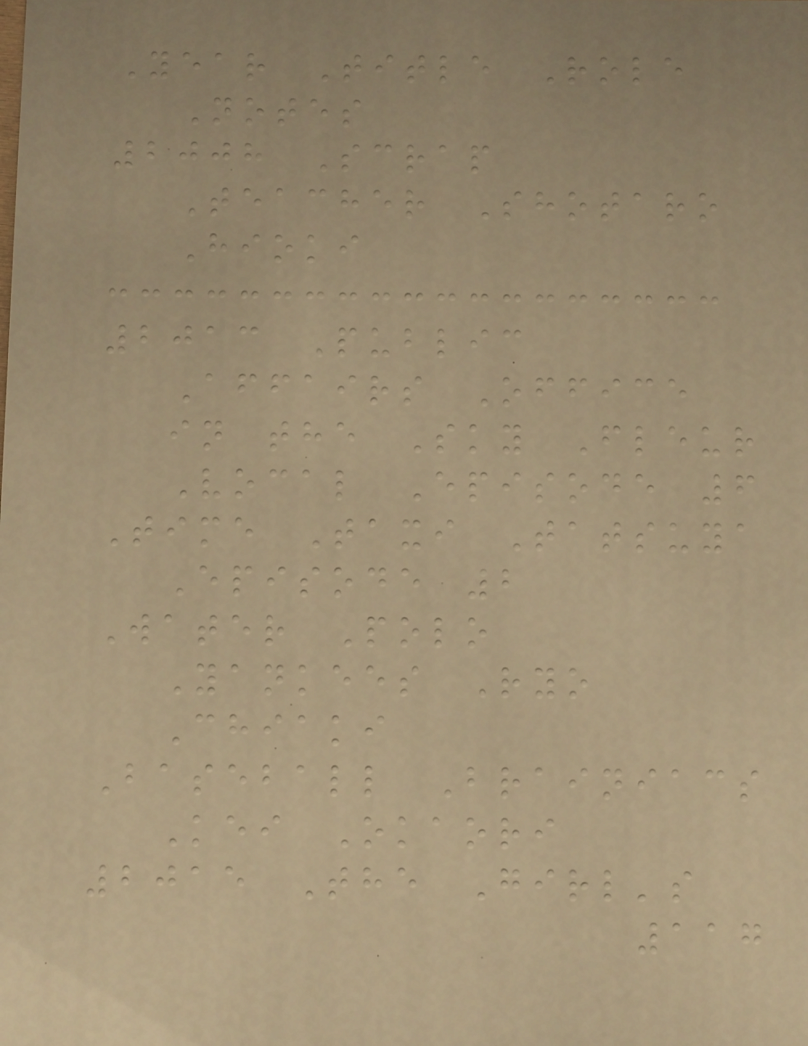Year Title Role
Notes
2008 Scrap
Teacher Shotaro
Hioki
2013 Public
Affairs Office
in the Sky Fleur
Vocal Episode 6
Time Taxi Tatsuya
Episode 2
Water Polo
Yankees Ryo
Chiaki
Baseball Brainiacs
Kei Okaori
2015 The Girl's
117
